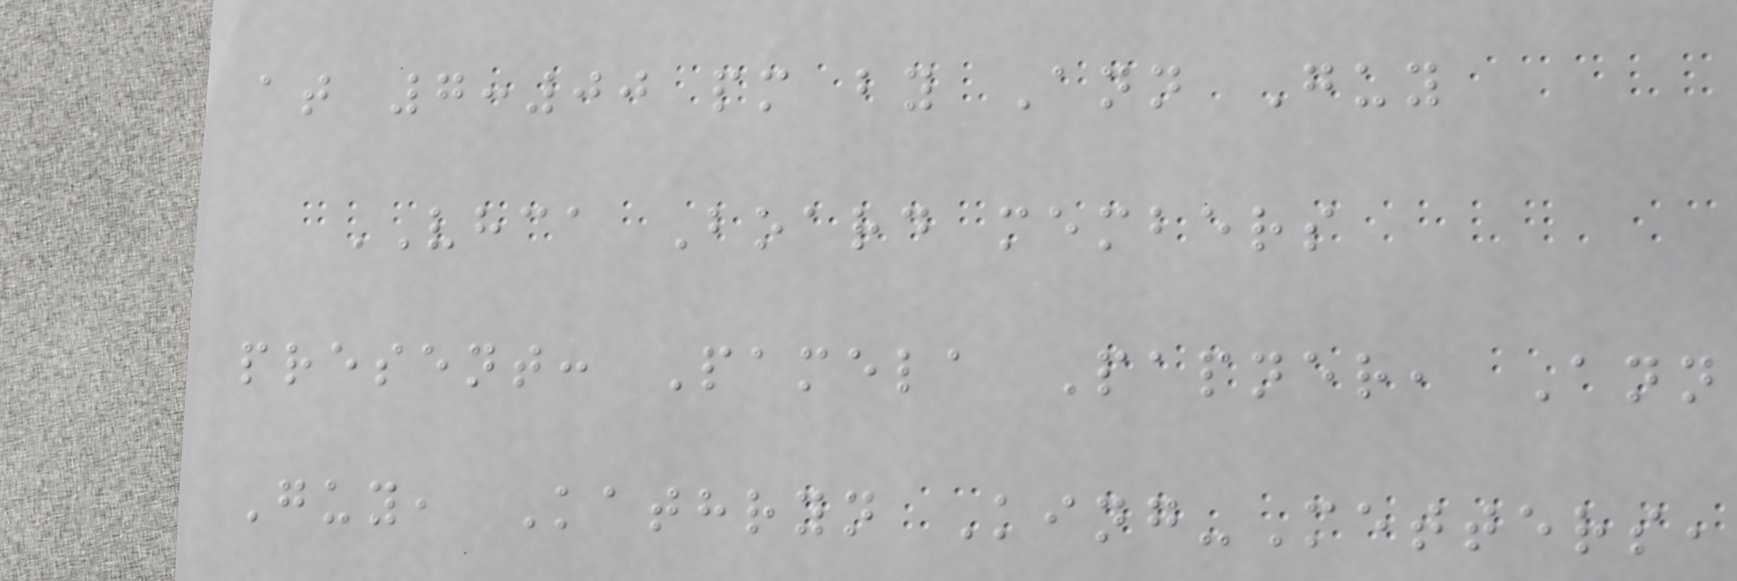at 7:00 pm by Ann Guy
VHCA Board members
present: Pamela Papner, Ann
Guy, Kathryn King-Metters,
